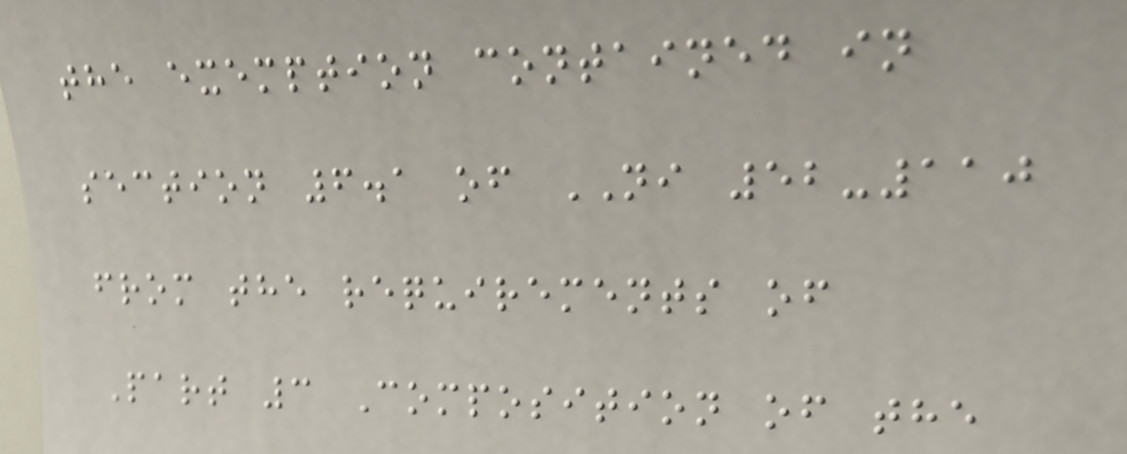the exemption contained in
section 6.1 of NI 52-110
from the requirements of
Part 3 Composition of the
